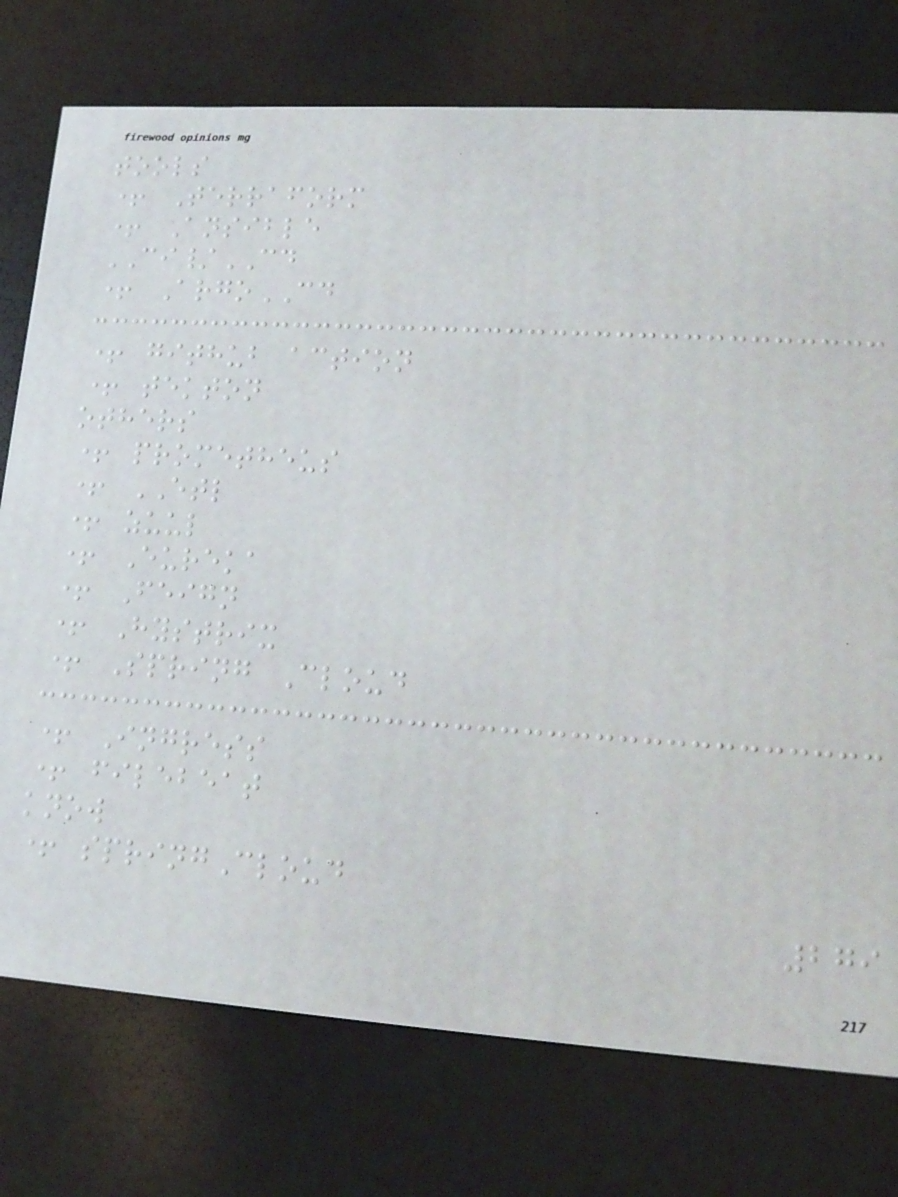tools
+ Terraform
+ Ansible
CI/CD
+ ArgoCD
+ github action
+ tekton
others
+ prometheus
+ ETL
+ zuul
+ Eureka
+ Feign
+ Hystrix
+ Spring Cloud
+ Ingress
+ filebeat
know
+ springCloud
279
